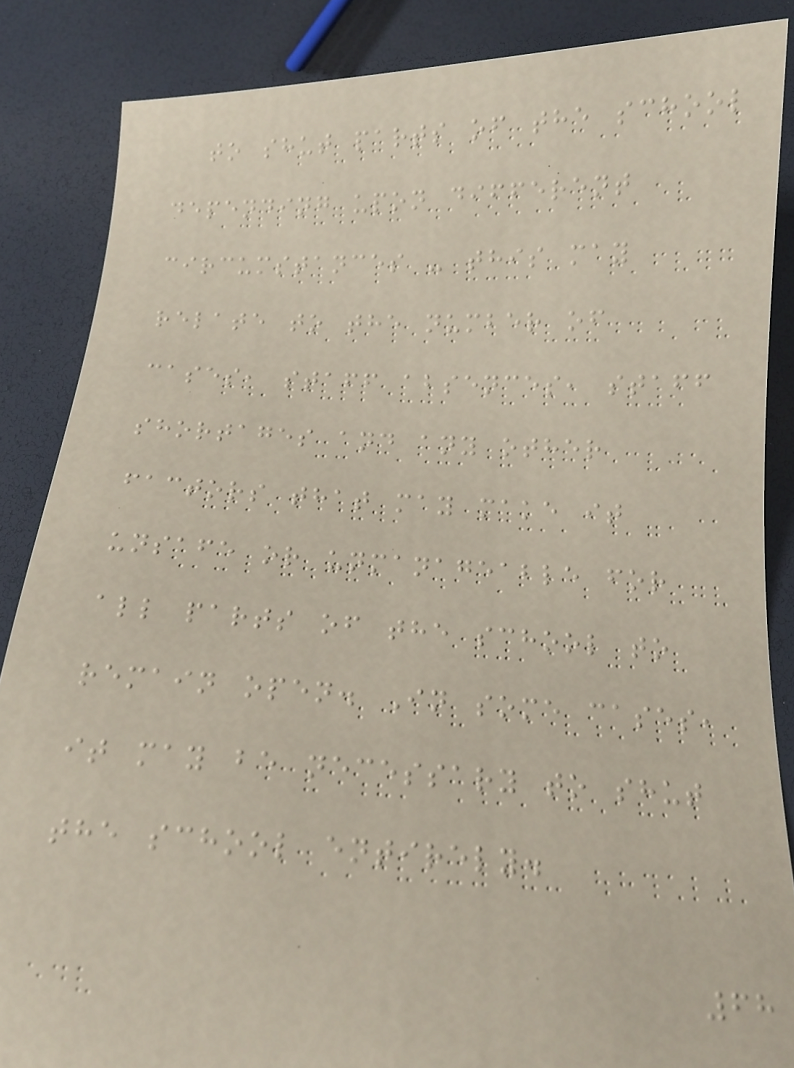to shut parts of the school
depending upon different
circumstances - this may
relate to the number of
cases, staff absences, staff
shortages and any other
factors that may make it
unsafe or unmanageable for
all parts of the school to
remain open. In some cases,
it may be necessary to shut
the school entirely.
68
